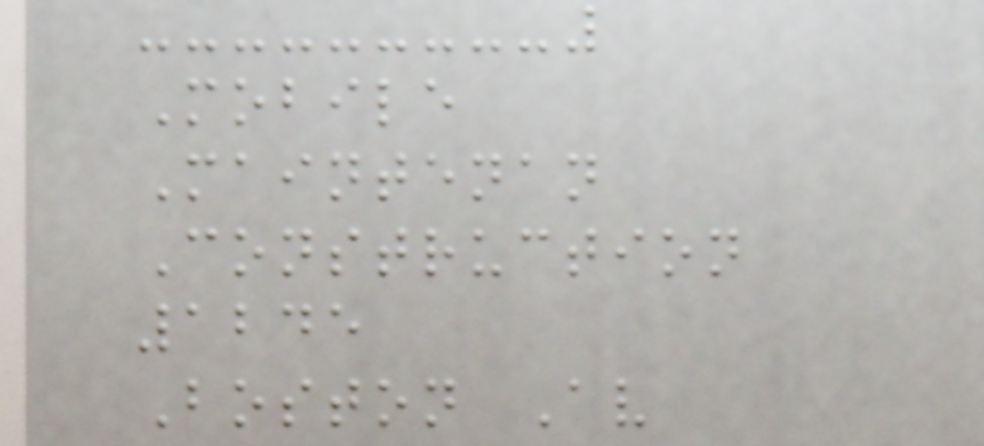Mobile
Maintenan
Construction
1245
Boston Av
